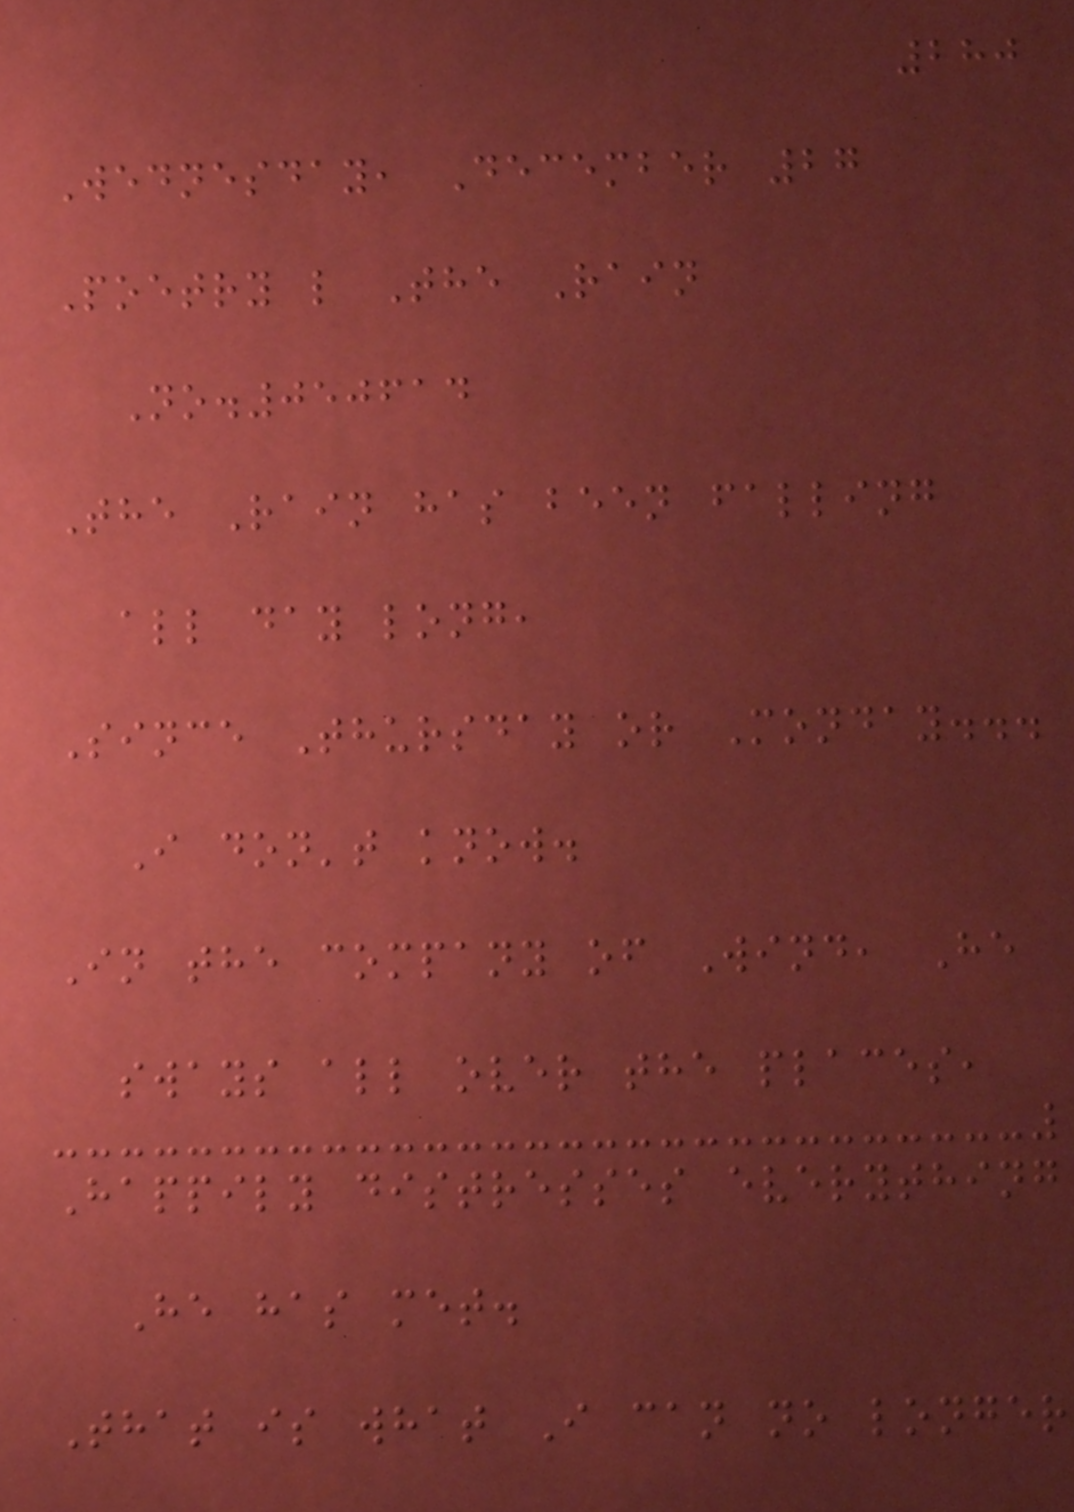280
Wednesday, December 27
Poetry l The Rain
No.050614
The Rain has been falling
all day long,
Since Thursday or Monday...
I don't know.
In the company of Wind, He
sways all over the places,
Happily distresses everything
He has met.
That is what I can no longer
